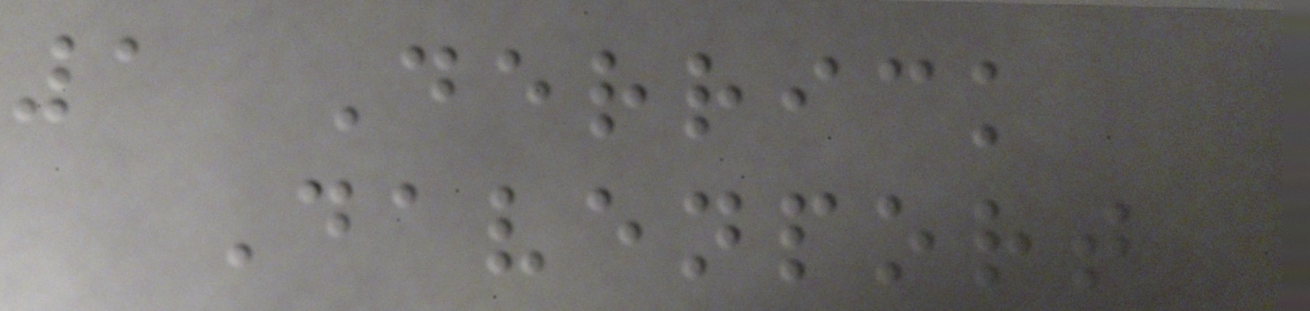1 Derrick
Davenport
